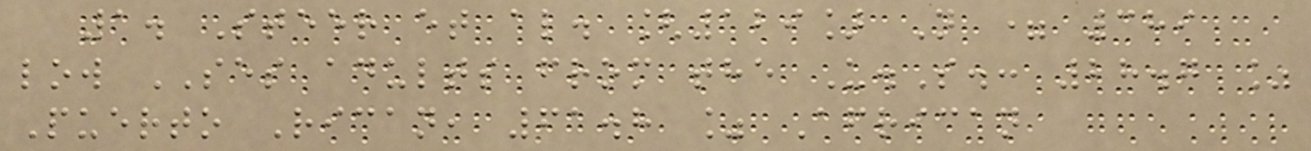1. Steer et al. [129] N = 389
low SES adults from the U.S.: 28.7 %
Puerto Rican, 61.8 % African
